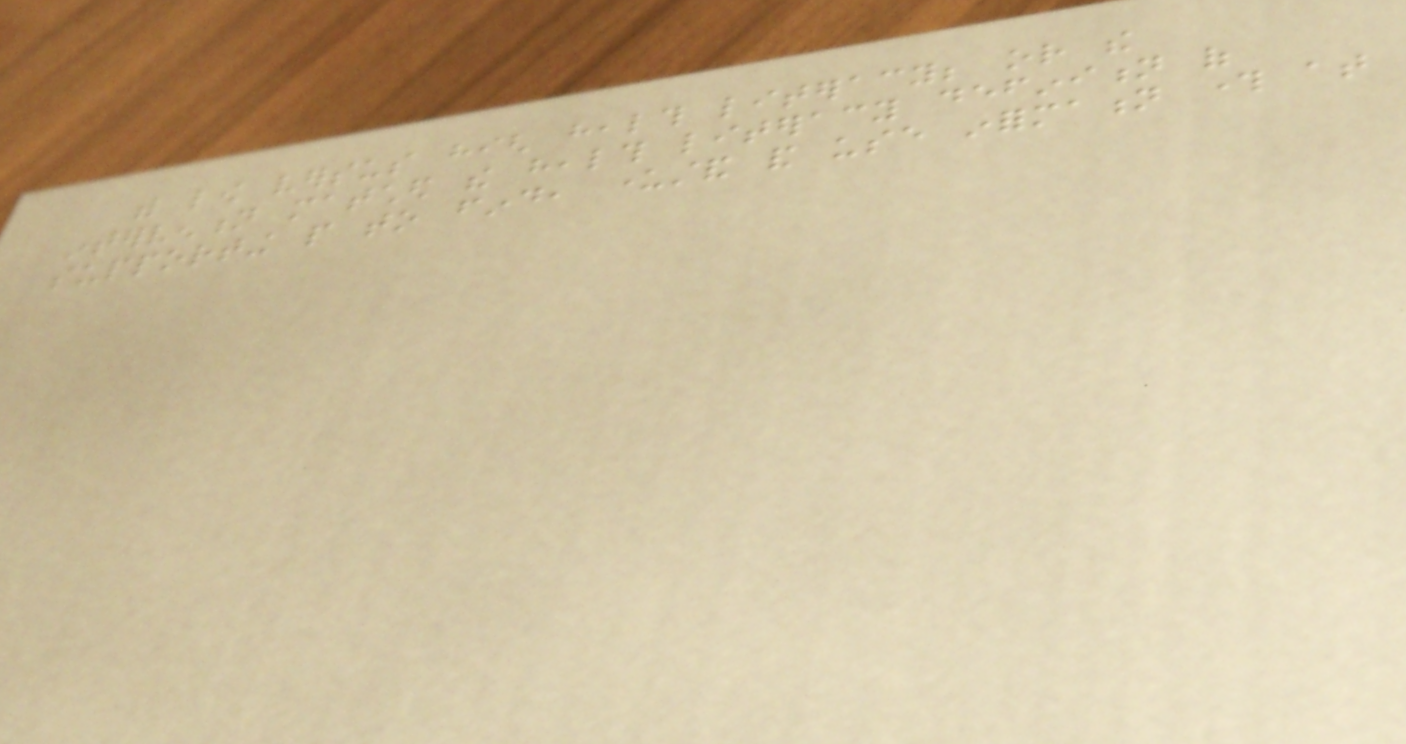with low versus high health literacy; or the
intervention matched the health literacy definition of
supporting people to find, understand and use information through at
